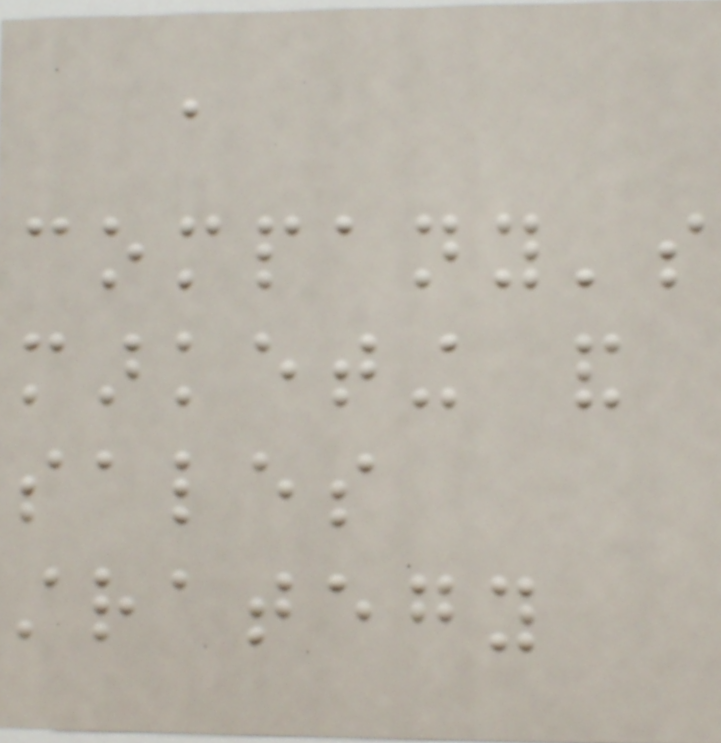a
company's
marketing and
sales
strategy
